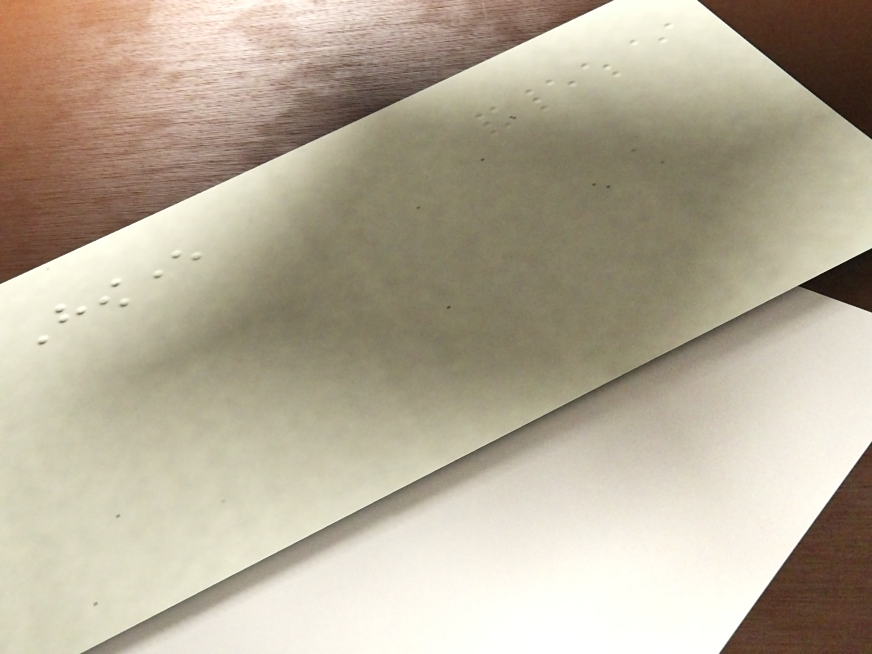However
